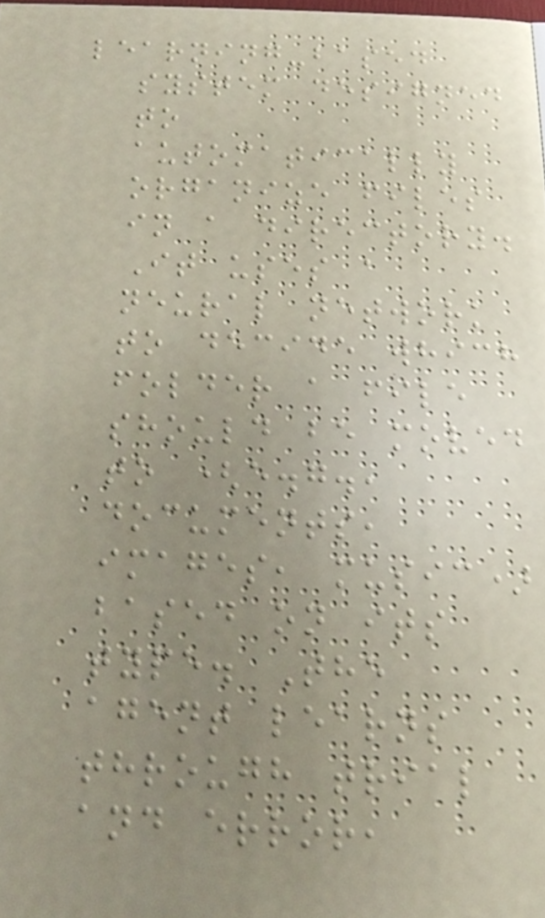learning-based
system designed
to
automatically
organize files
in a directory.
It uses a
neural network
to decide which
folder a file
should be moved
to (e.g.,
documents,
images, music)
based on its
type. The
agent learns
through trial
and error,
